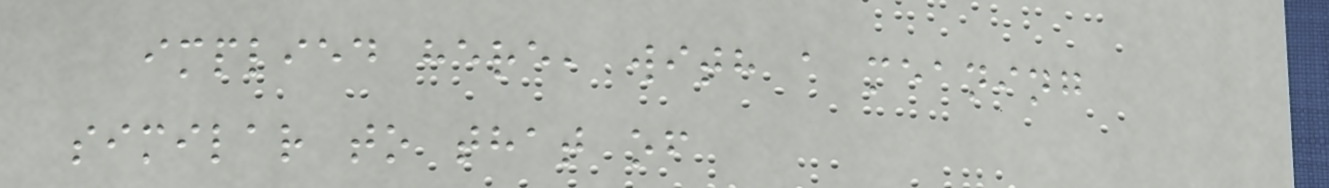implied here, with a meaning
similar to that of
